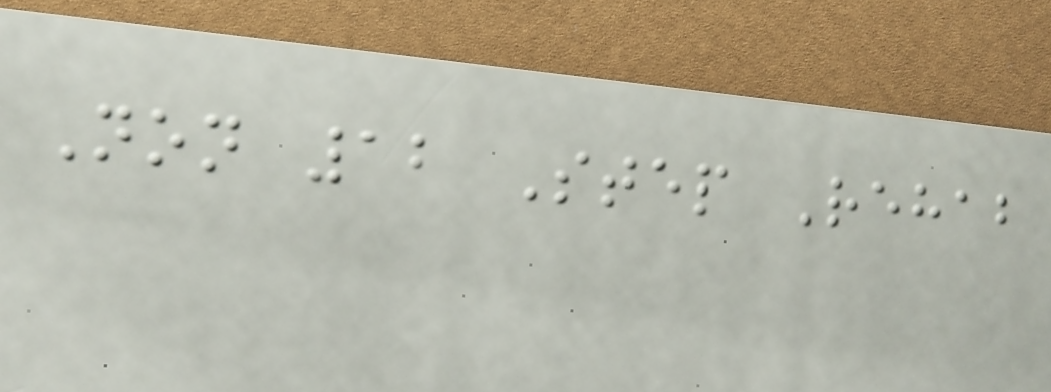Non 12 Step Rehab
